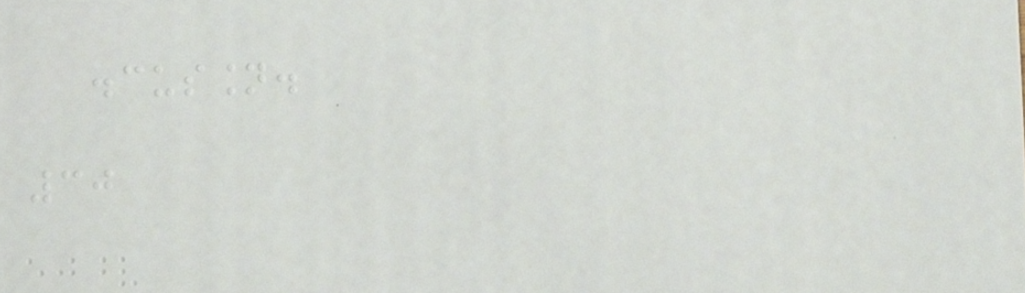discussion.
30
